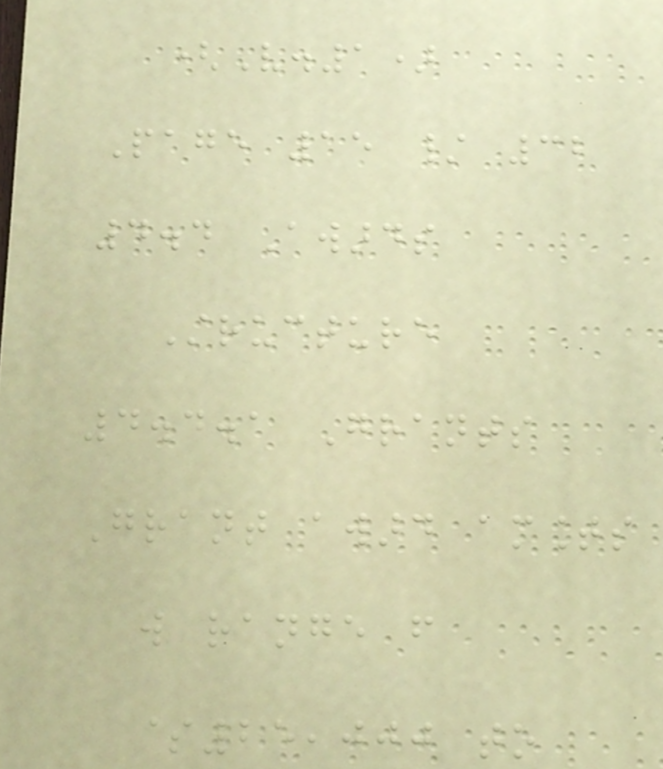(V.1)
Page 15 / 32
4.4 Awards
Structure
4.4.1 Grants
Grant award amounts
will range from
$25,000 to
